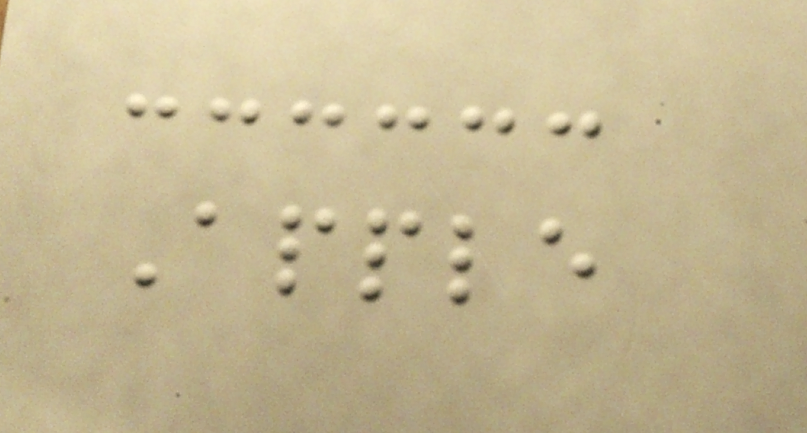Apple
